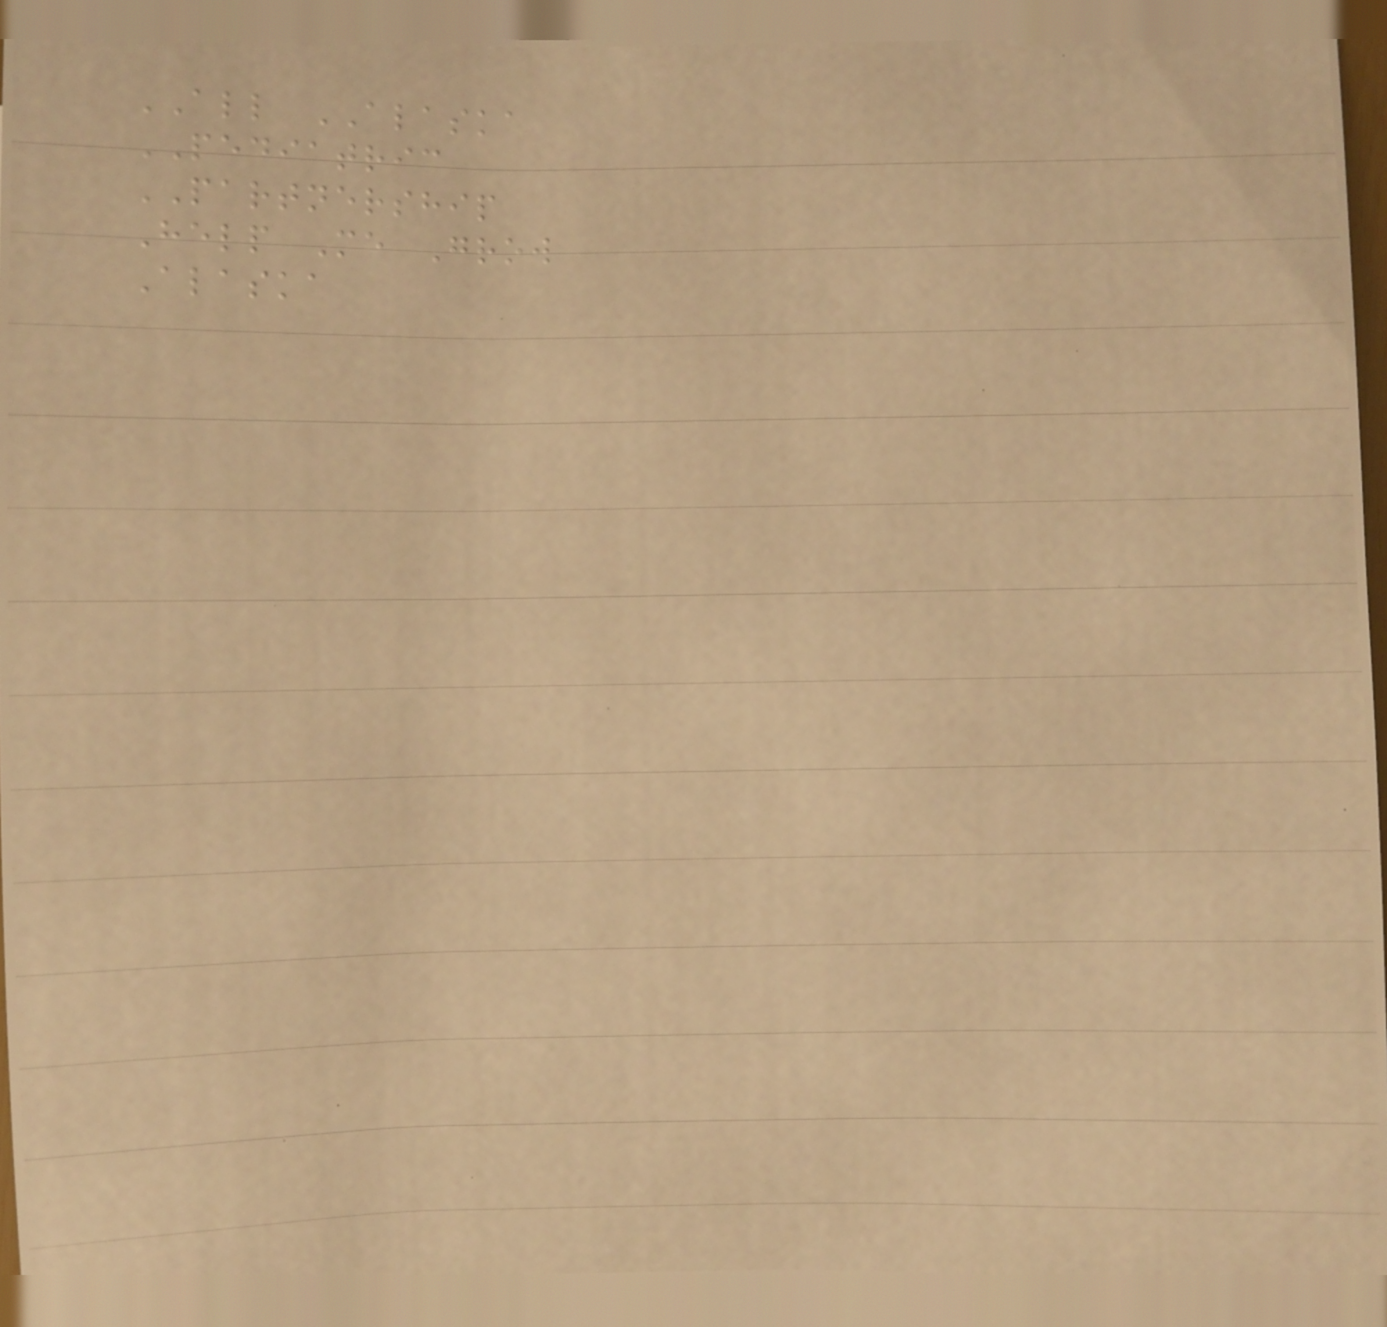ALL ALASKA
PEDIATRIC
PARTNERSHIP
Help Me Grow
Alaska
